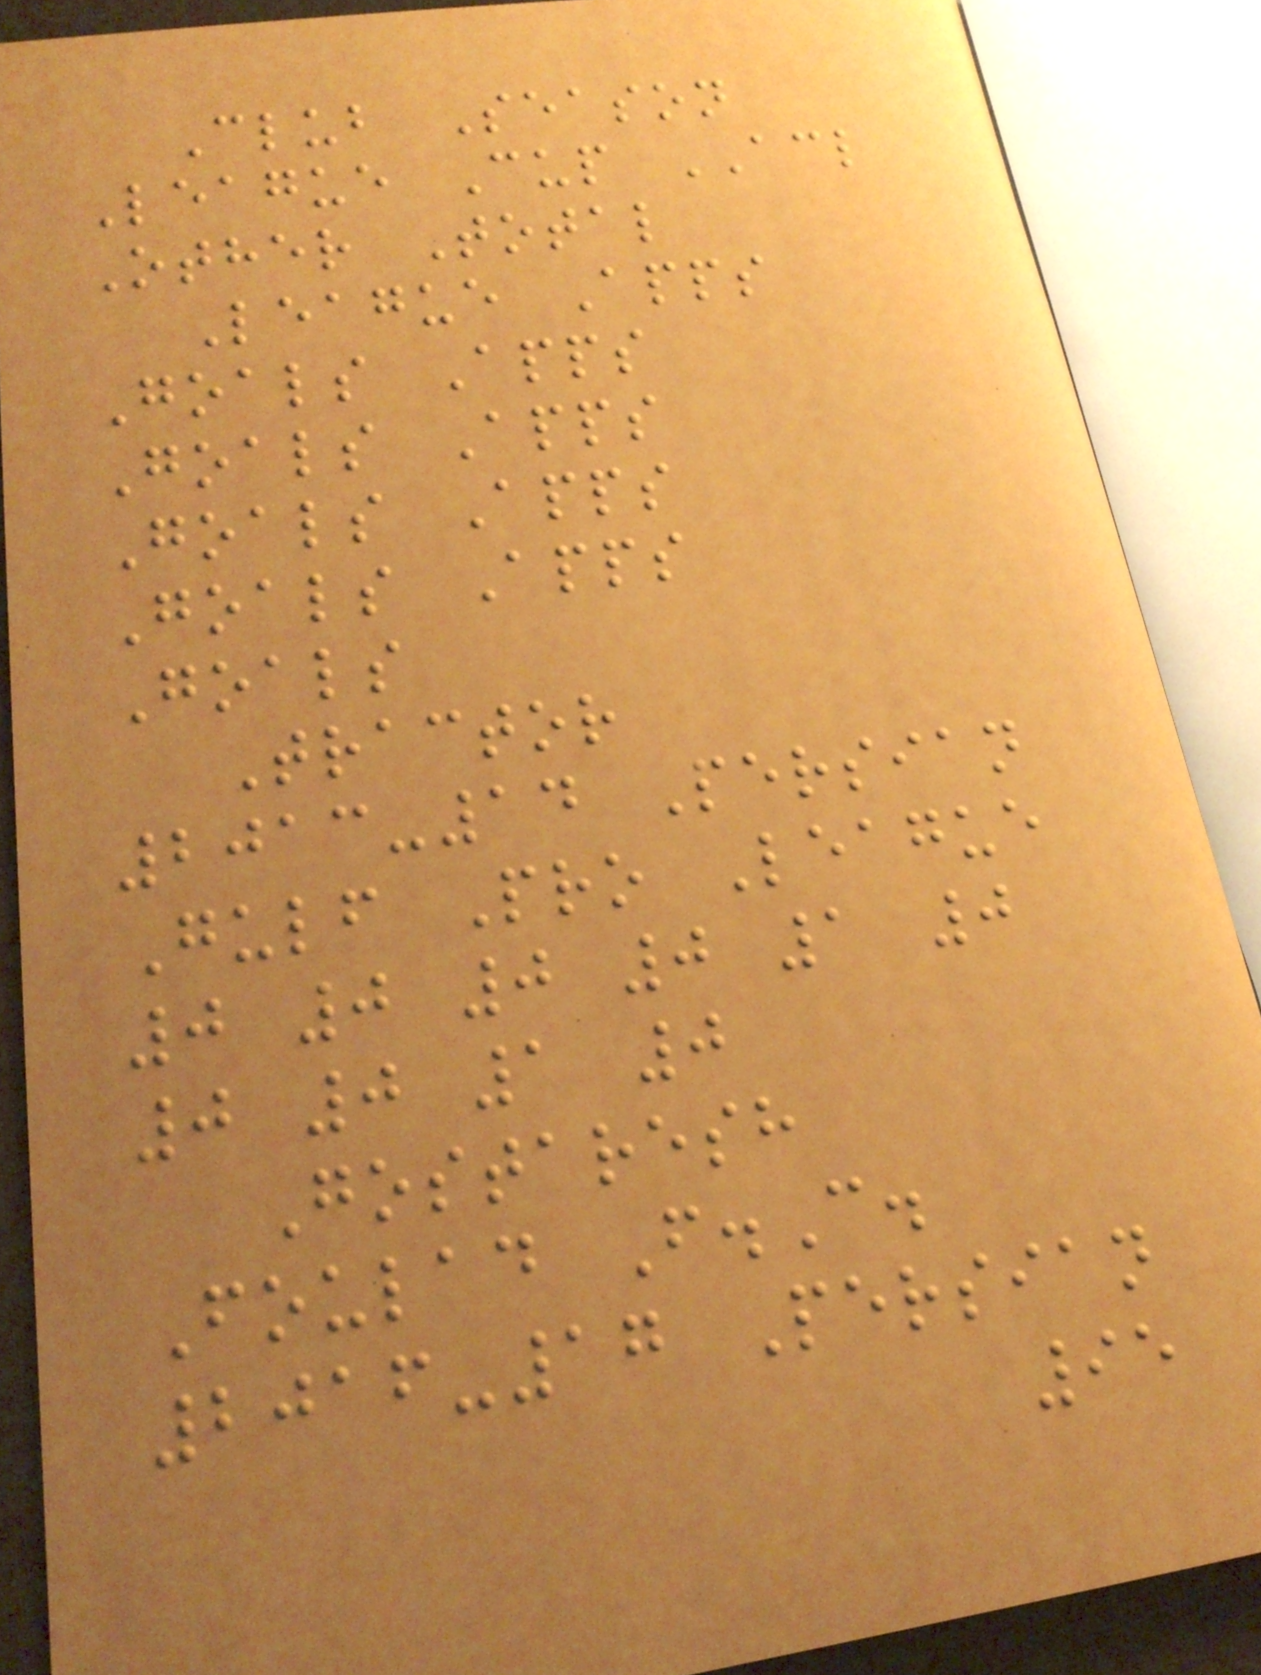Club Season
League Cup ACL
Other Total
League Apps
Goals Apps
Goals Apps
Goals Apps
Goals Apps
Goals
Tractor
2013-14 Persian
Gulf Pro League
0 0 0 0 1 0
0 0 1 0
Gostaresh
Foulad F.C.
2016-17 Persian
95
